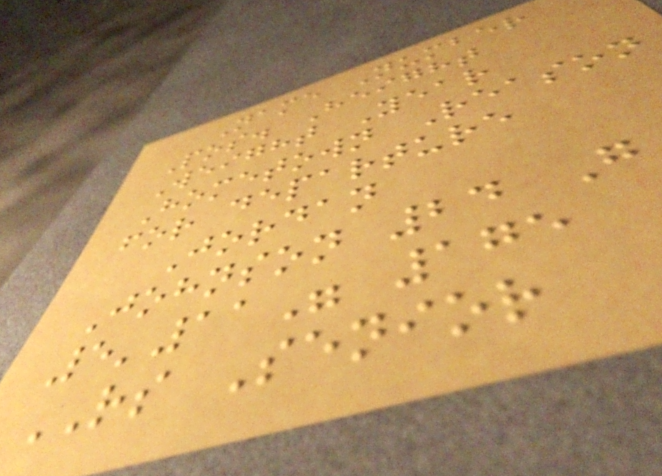Name Number
Pos. Height
Weight Year
Hometown Reason
for departure
Jordan
Johnson 24 G
5'11" 175
RS Senior
